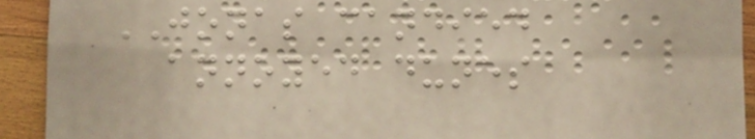JONAS candied
annoyed dunes
